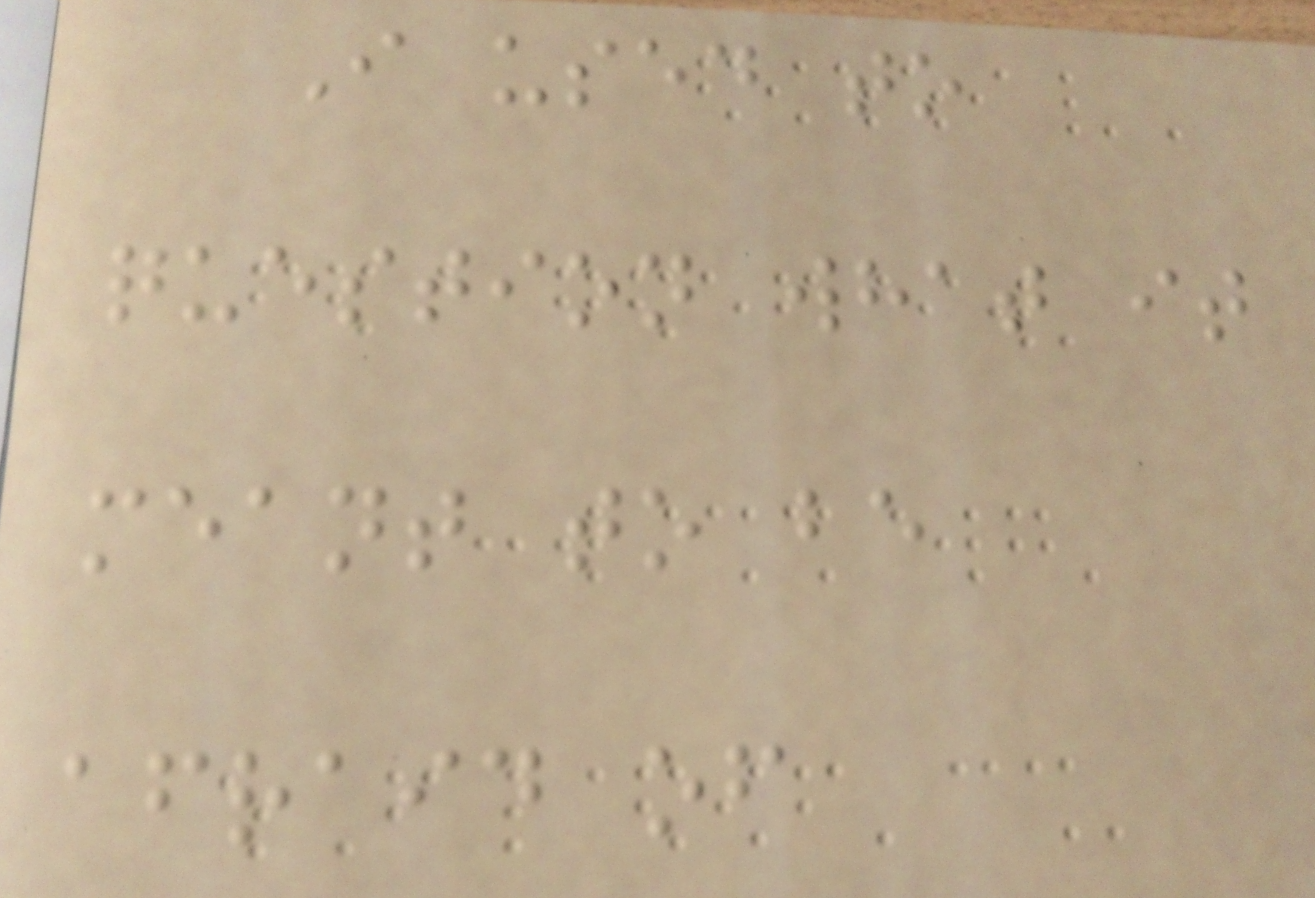I used to
question what it
meant to be
afraid of
